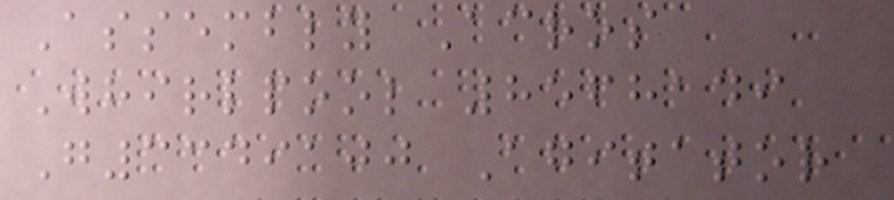Assembly Acros
Whirlpool 8568149
G3349100 Agitator
